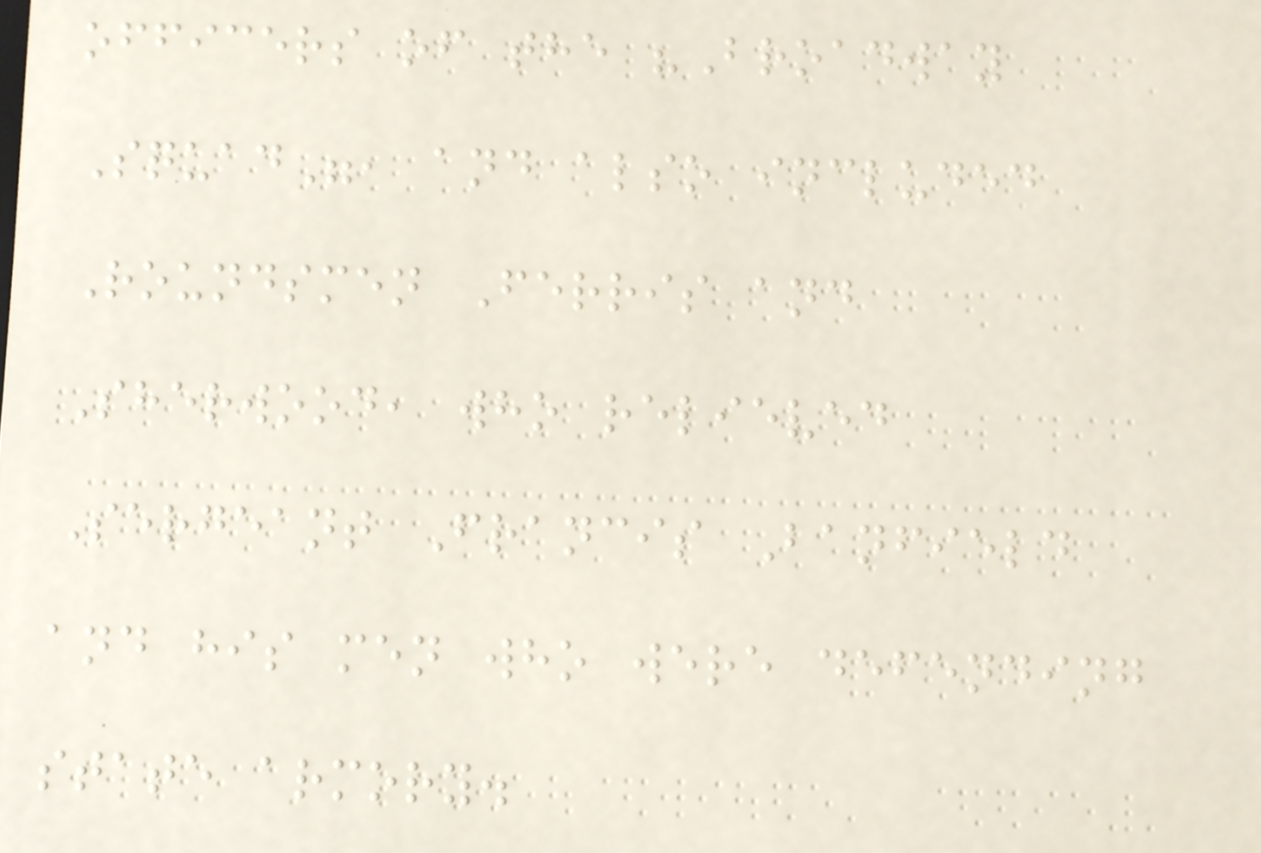officers of the "Broadway
Squad", and also included
Roundsmen Ferris and
Sherwood, who relieved
Sergeant Francis Banfield
and his men who were defending
state armory.
